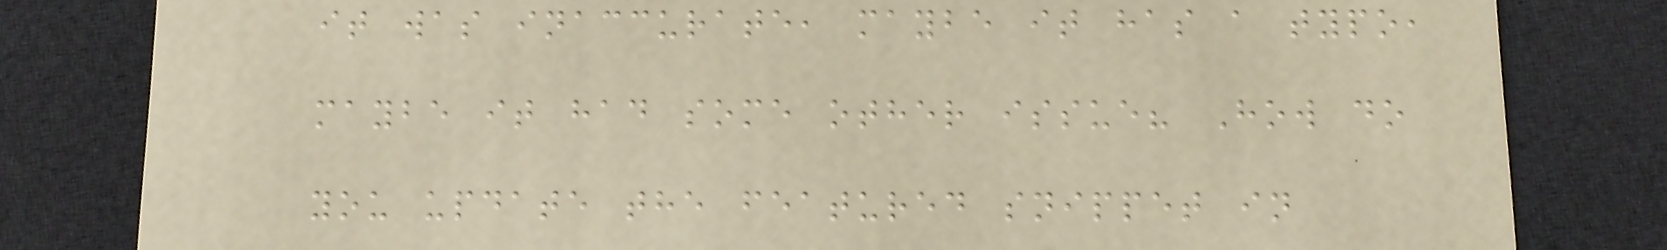it was inaccurate, maybe it has a typo,
maybe it had some other issue? How do
you update the featured snippet in
